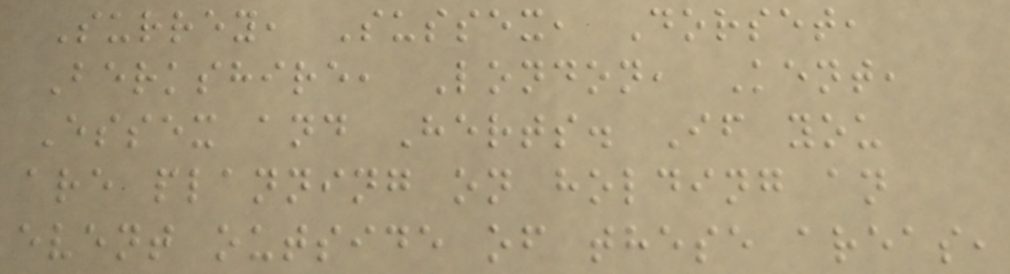Surrey, Sussex, Dorset,
Berkshire, London, Kent,
Essex and Herts. If you
are planning on holding an
event outside of these areas,
